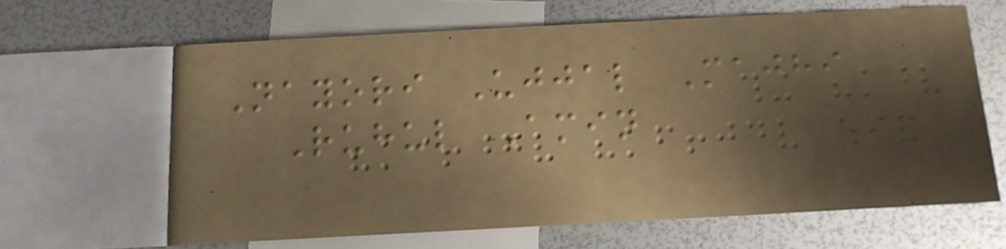Nayori Ujjal Majhi
Ruhul Amin
